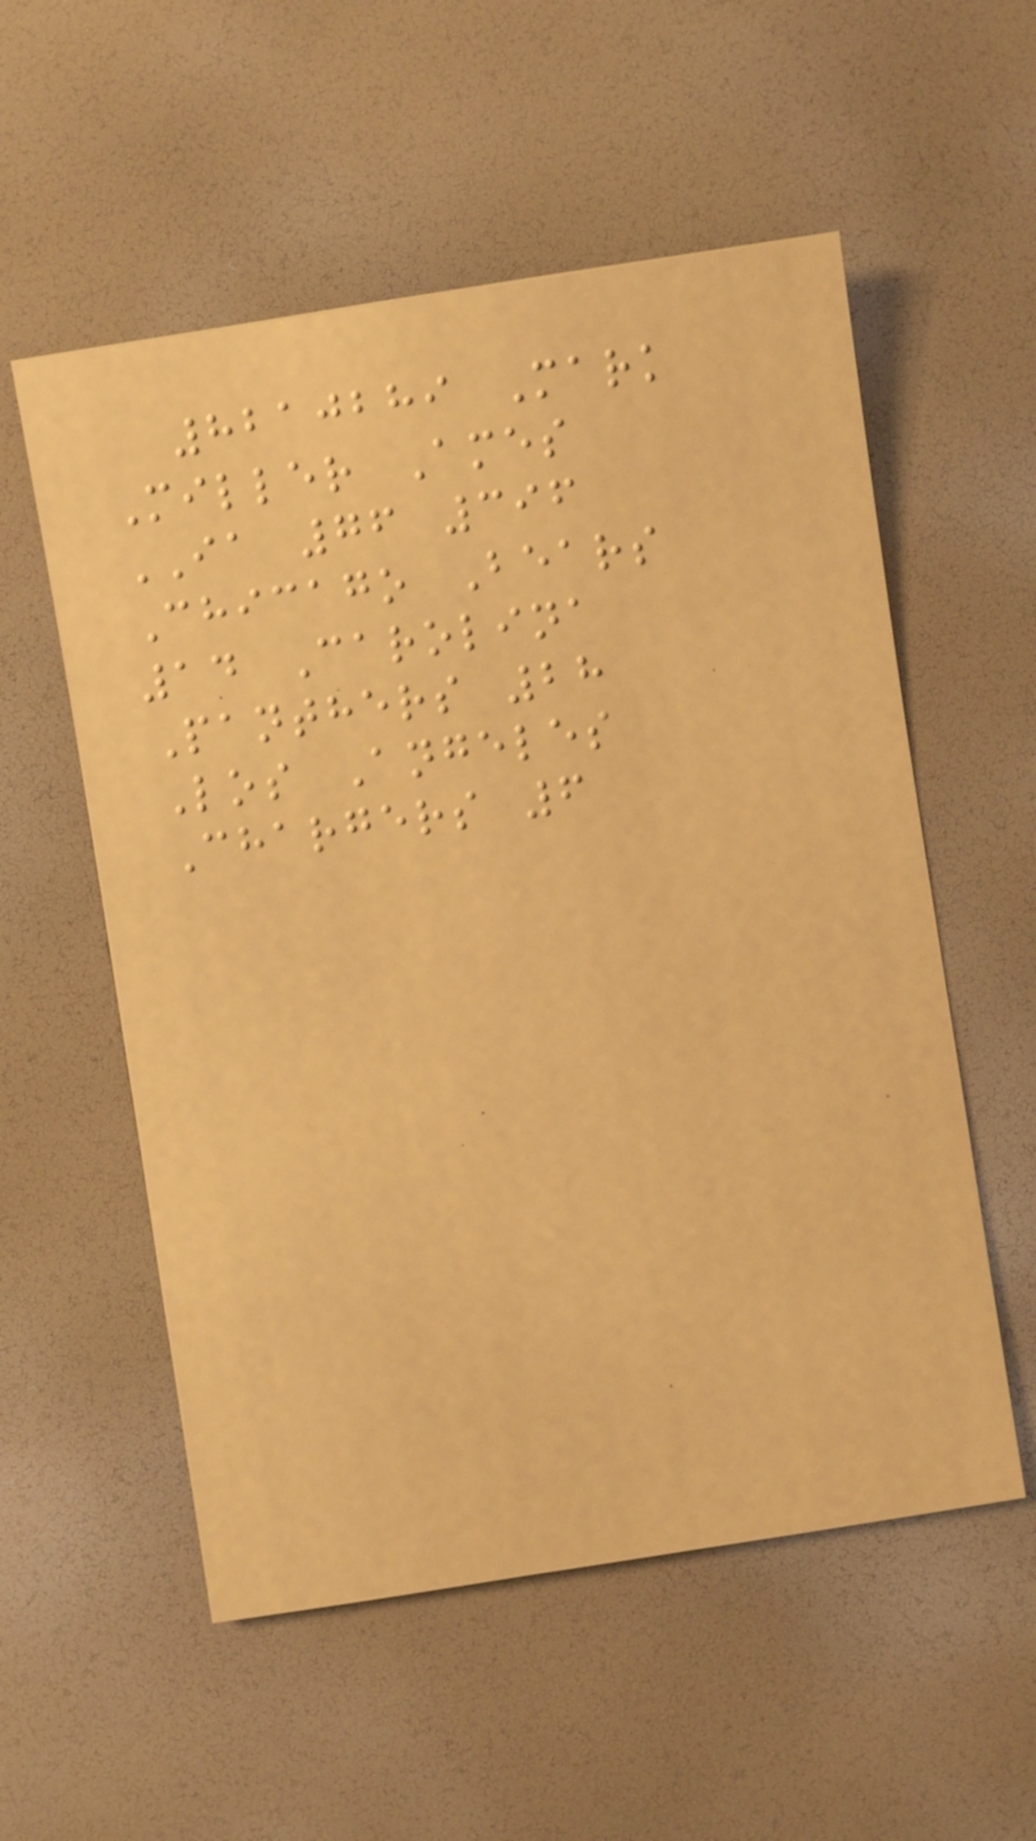8210289 Mark
Miller Ames
IA 76 396
Chicago Bears
14 Carolina
Panthers 28
Los Angeles
Chargers 6
